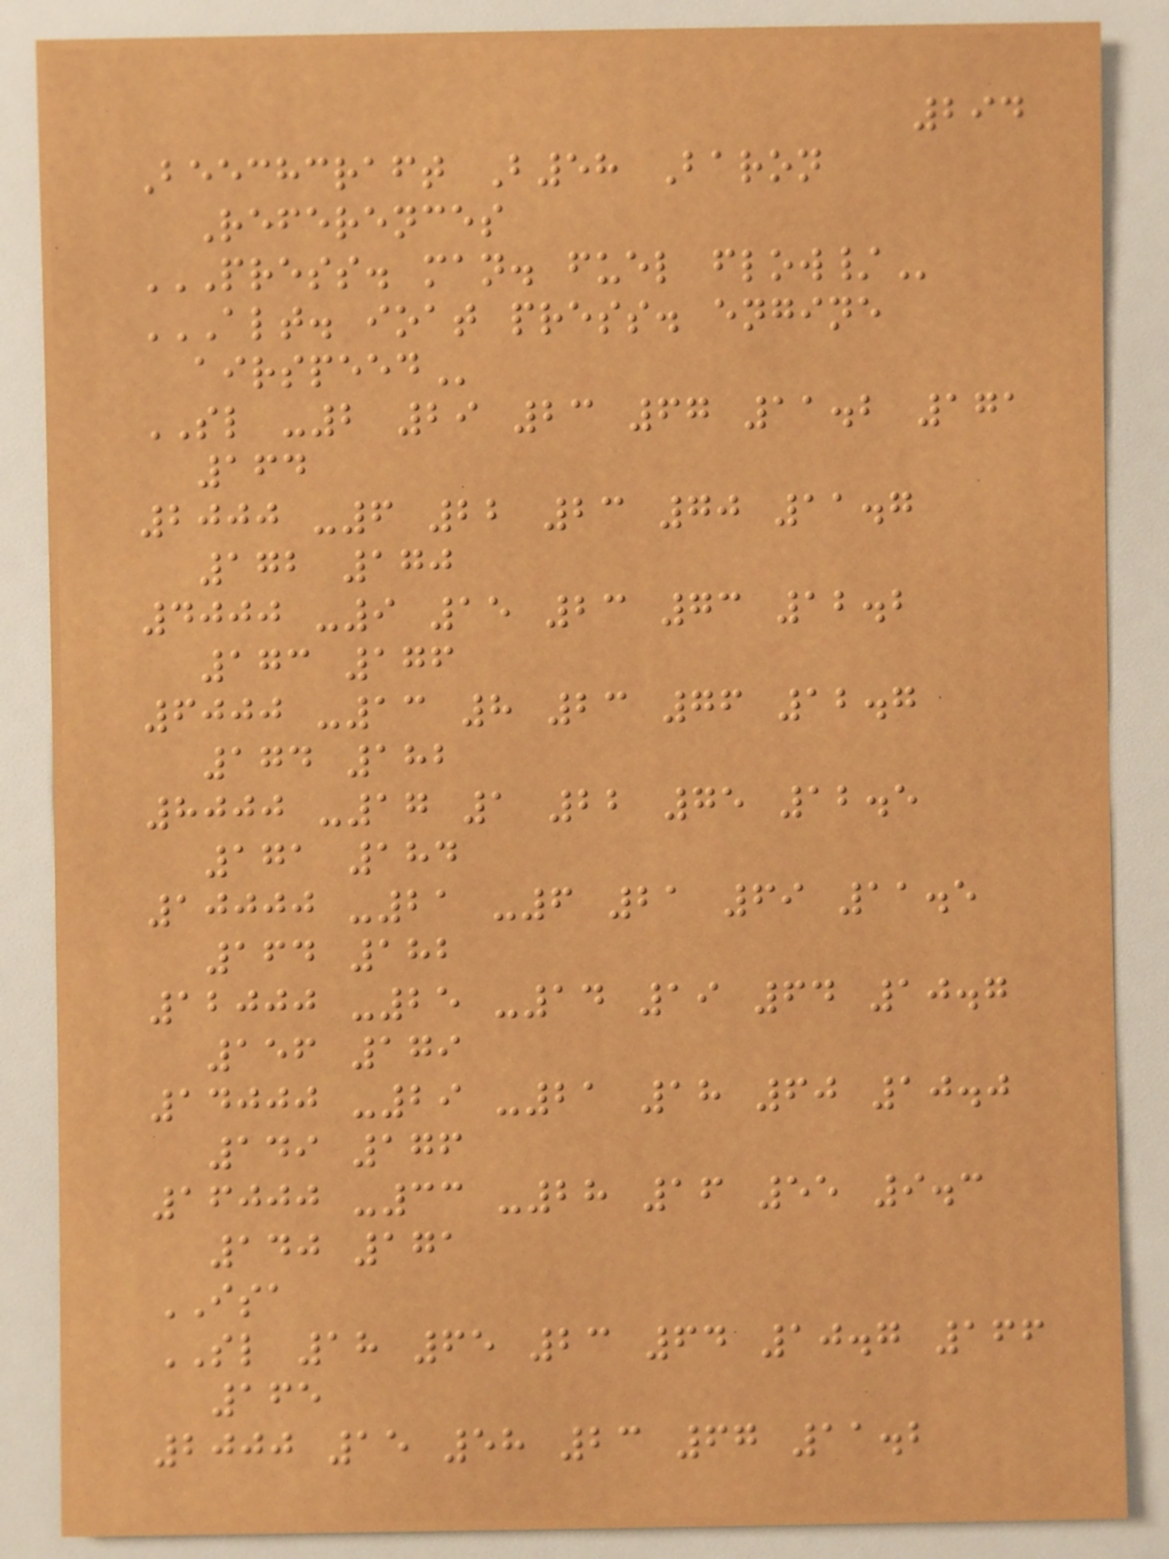294
Beechcraft B58 Baron
References
PRESS. MAN. FUEL FLOW/
ALT. IOAT PRESS. ENGINE
AIRSPEED
SL -2 29 23 67 11.2 171
164
2000 -6 22 23 70 11.7
172 170
4000 -9 15 23 73 12.2
173 176
6000 -13 8 23 76 12.7
174 182
8000 -17 1 22 75 12.5
171 184
10000 -21 -6 21 69 11.5
164 182
12000 -25 -14 19 64 10.7
156 179
14000 -29 -21 18 60 10.0
149 176
16000 -33 -28 16 55 9.3
140 171
ISA
SL 18 65 23 64 10.7 166
165
2000 15 58 23 67 11.2
